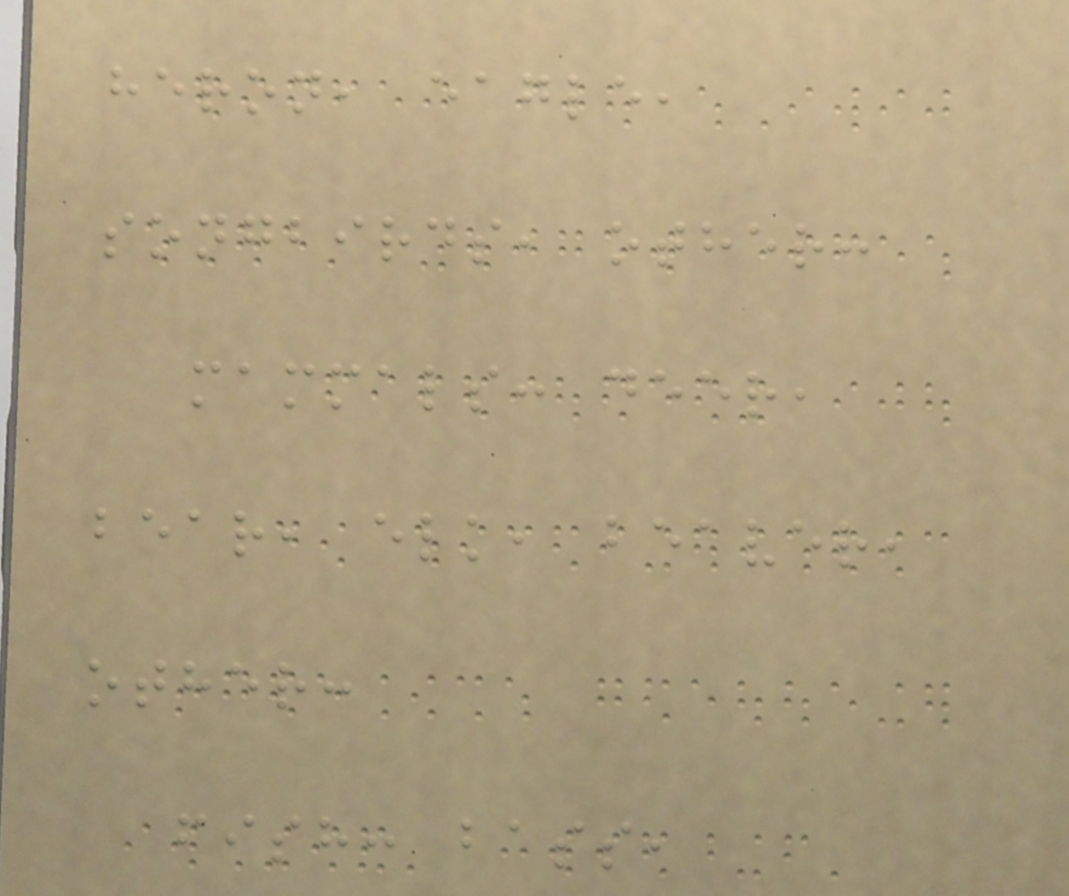heron, eagle,
songbirds, other:
mammals: deer,
bear, elk, beaver,
other:
fish: bass,
